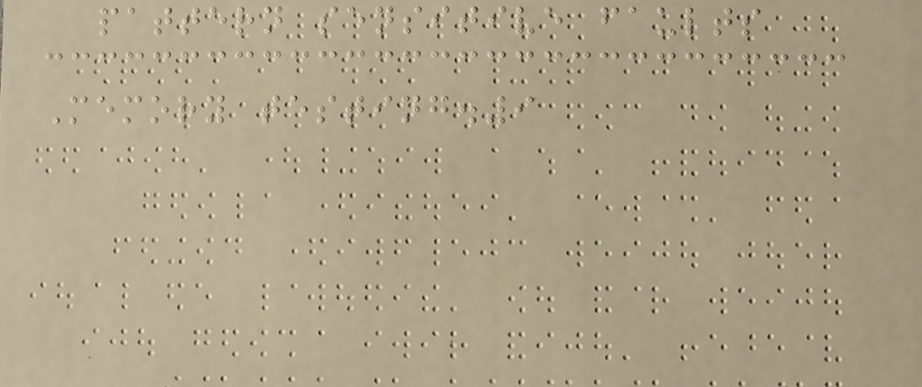pattern sensitive faults
Memory testing.9
